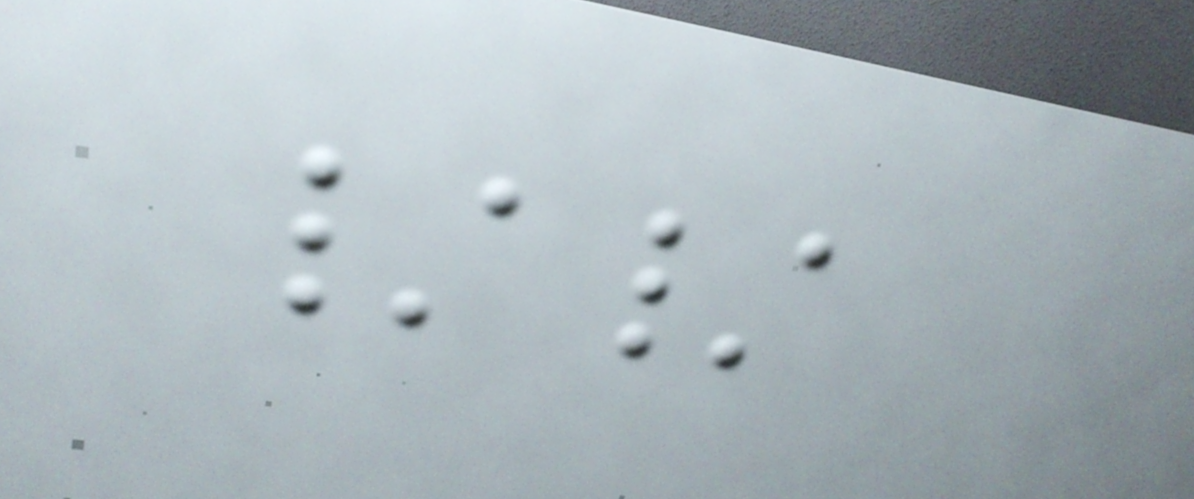//
